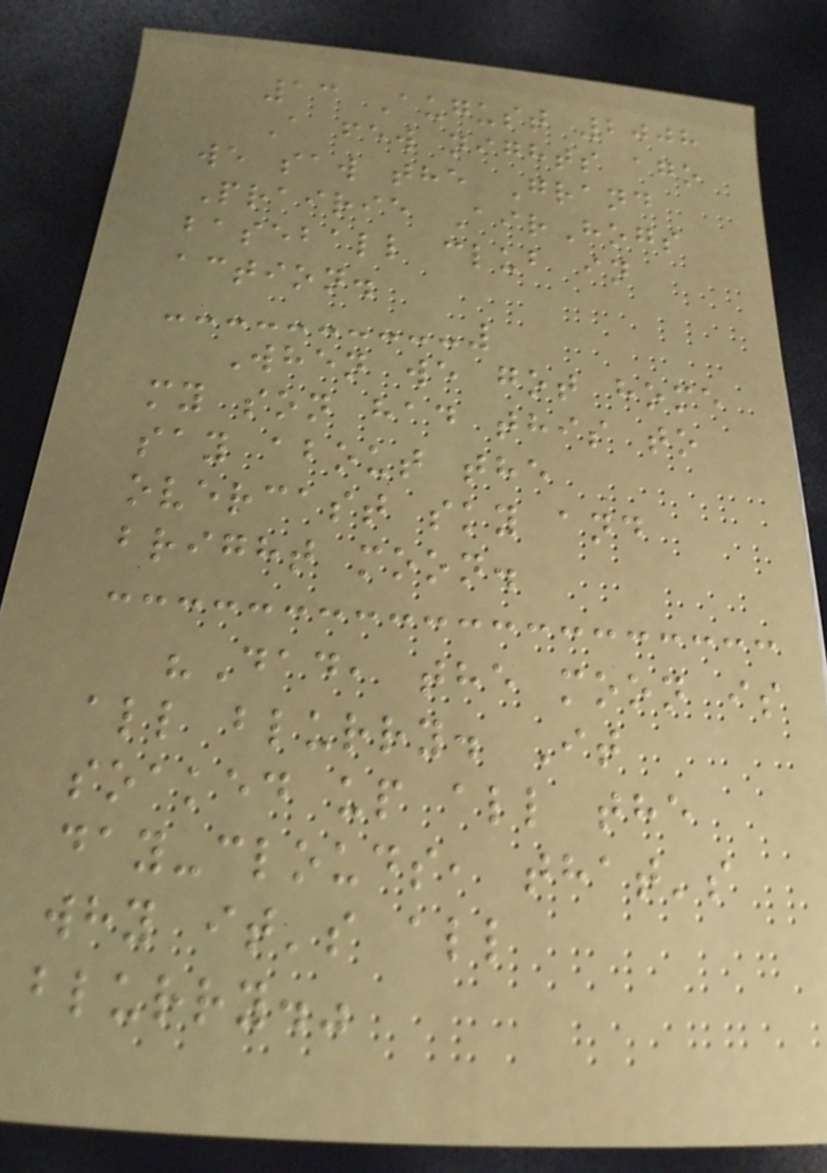13 August 2008
A few nights ago
we saw the Grand
Prairie AirHogs
baseball club in
action.
When we got home
my son had this to
say about the
overcast sky and
bright moon.
"Dad, the moon is
all blurry. It
soaked up all the
day-clouds, that's
why it's all
blurry."
